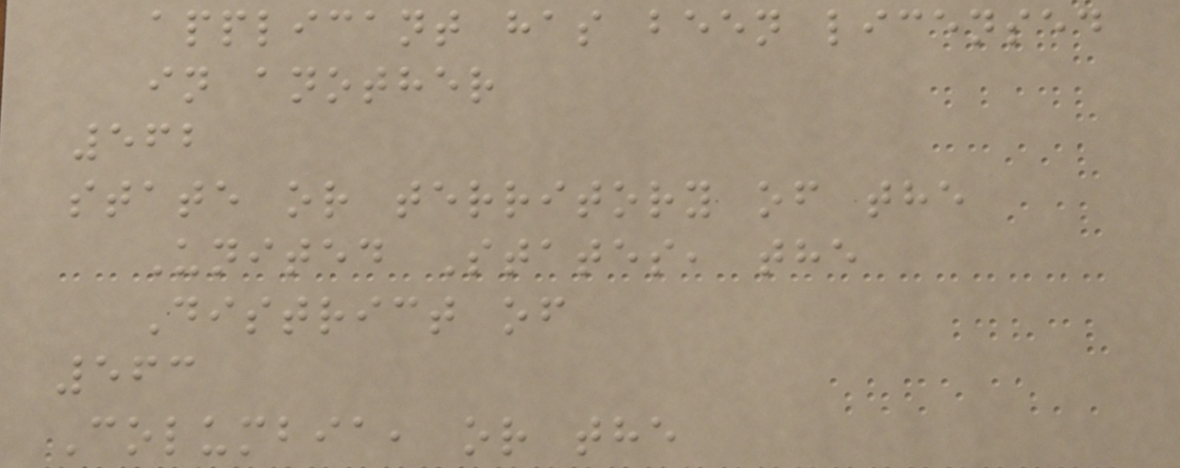applicant has been licensed
in another
562
state or territory of the
United States, the
District of
563
Columbia, or the
